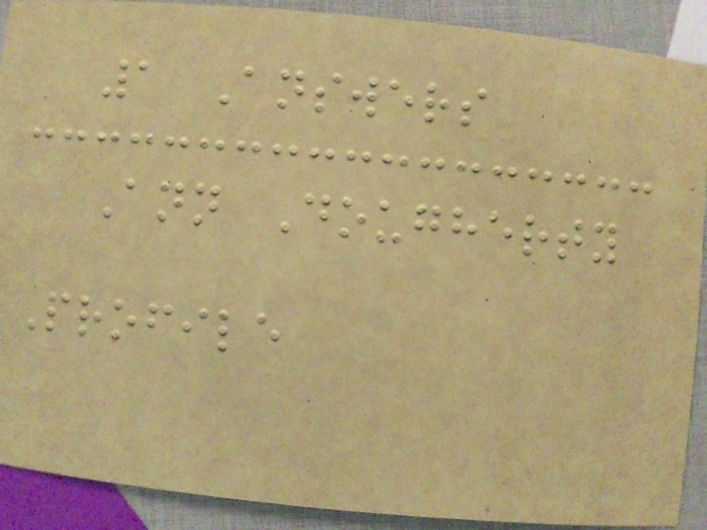1 Answers
Ann Dougherty
Profile
